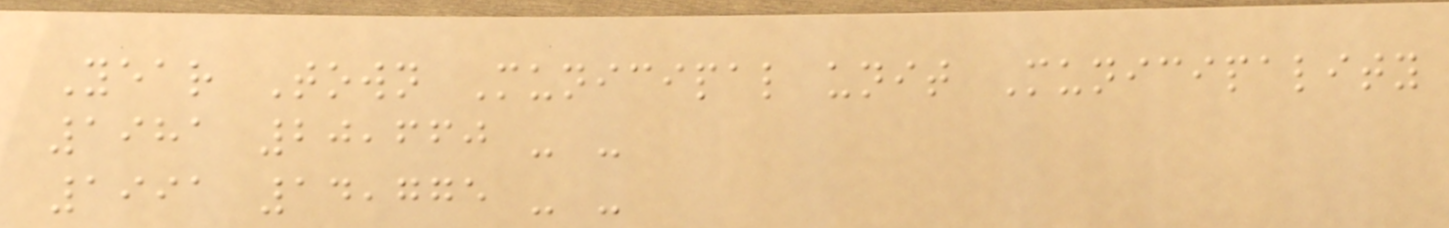Year Town Municipal unit Municipality
1981 20,660 - -
1991 14,775 - -
